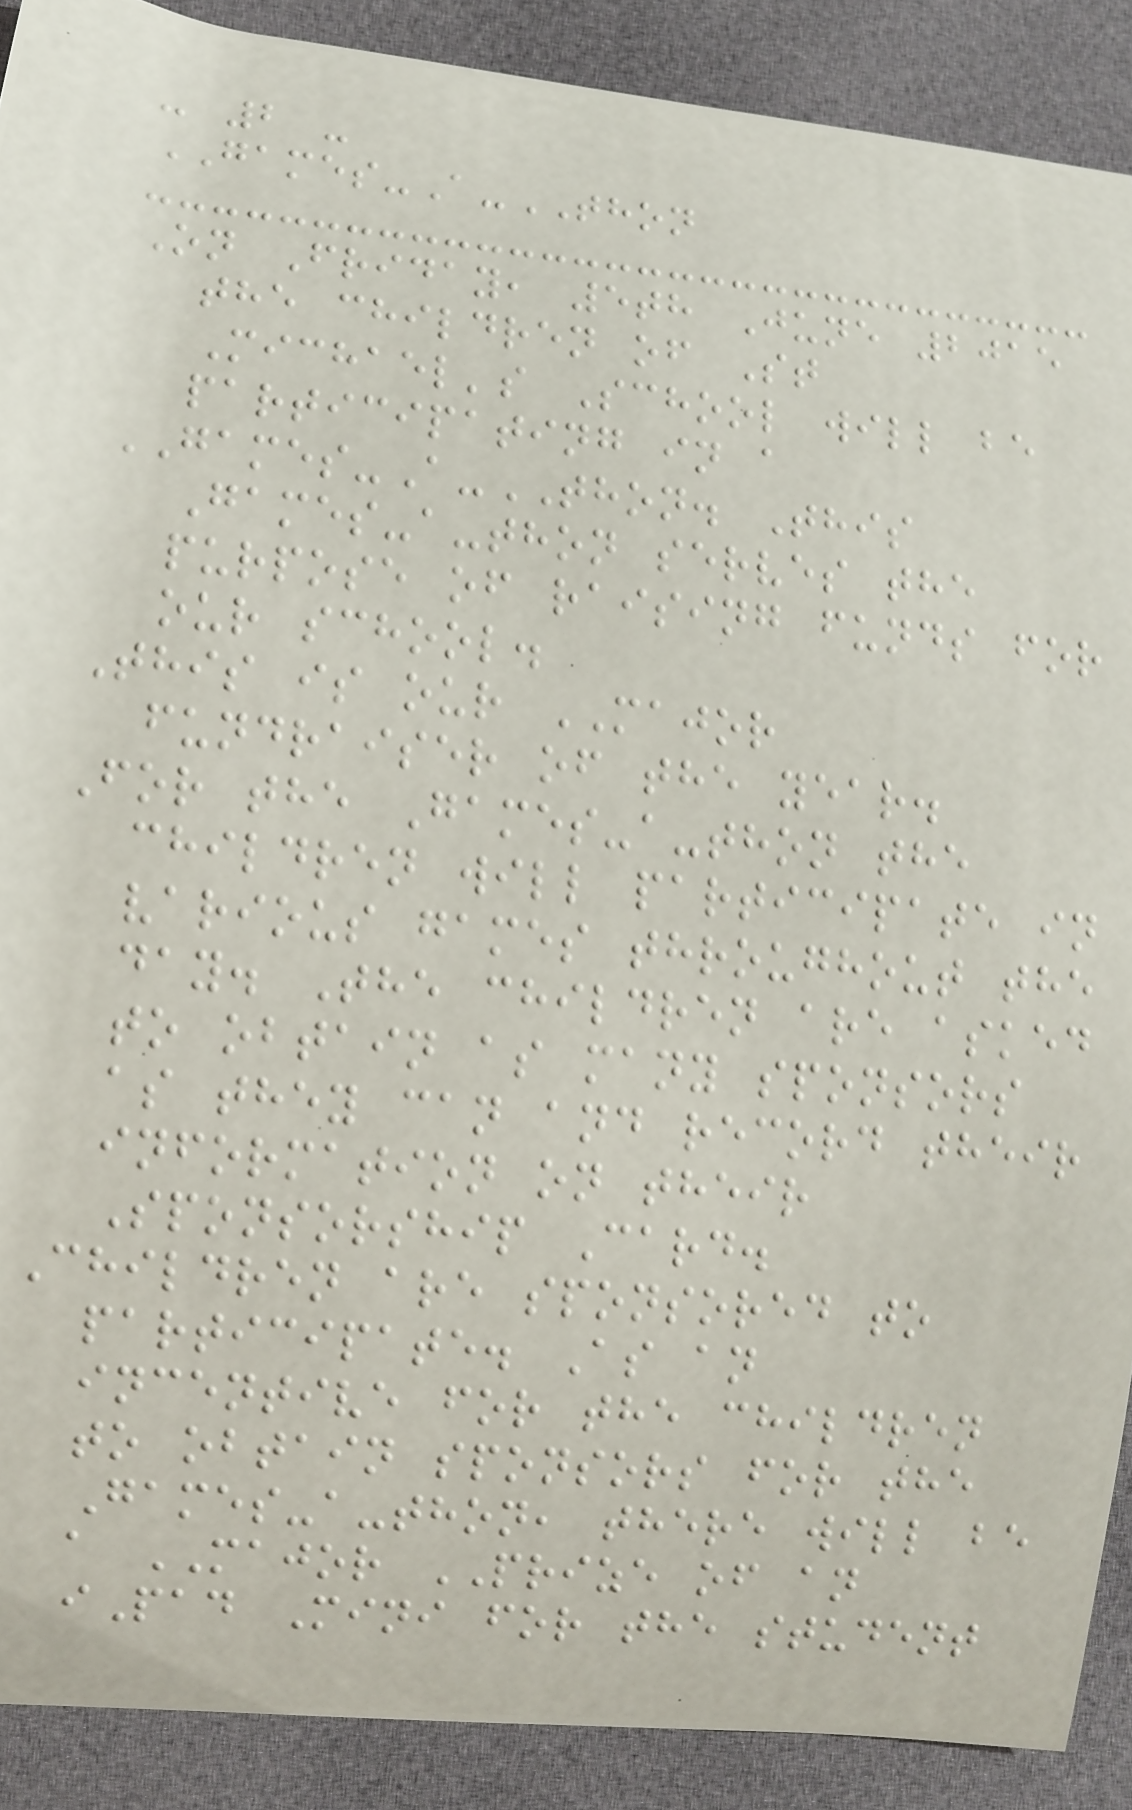- 2 -
GAMES-A-THON
On Friday, 5th June 2015
the children of St
Michael's School will be
participating in a
GAMES-A-THON. This
Games-a-thon serves the
purpose of raising funds for
our school.
This is our MAJOR
fundraiser of the year.
For the Games-a-thon the
children will participate in
various games throughout the
day. The children are asked
to obtain as many sponsors
as they can and record their
information on their
Sponsorship Card.
Children are sponsored to
participate. As an
incentive for the children
to obtain sponsors for the
Games-a-thon, there will be
a MAJOR PRIZE of an
iPad Mini for the student
